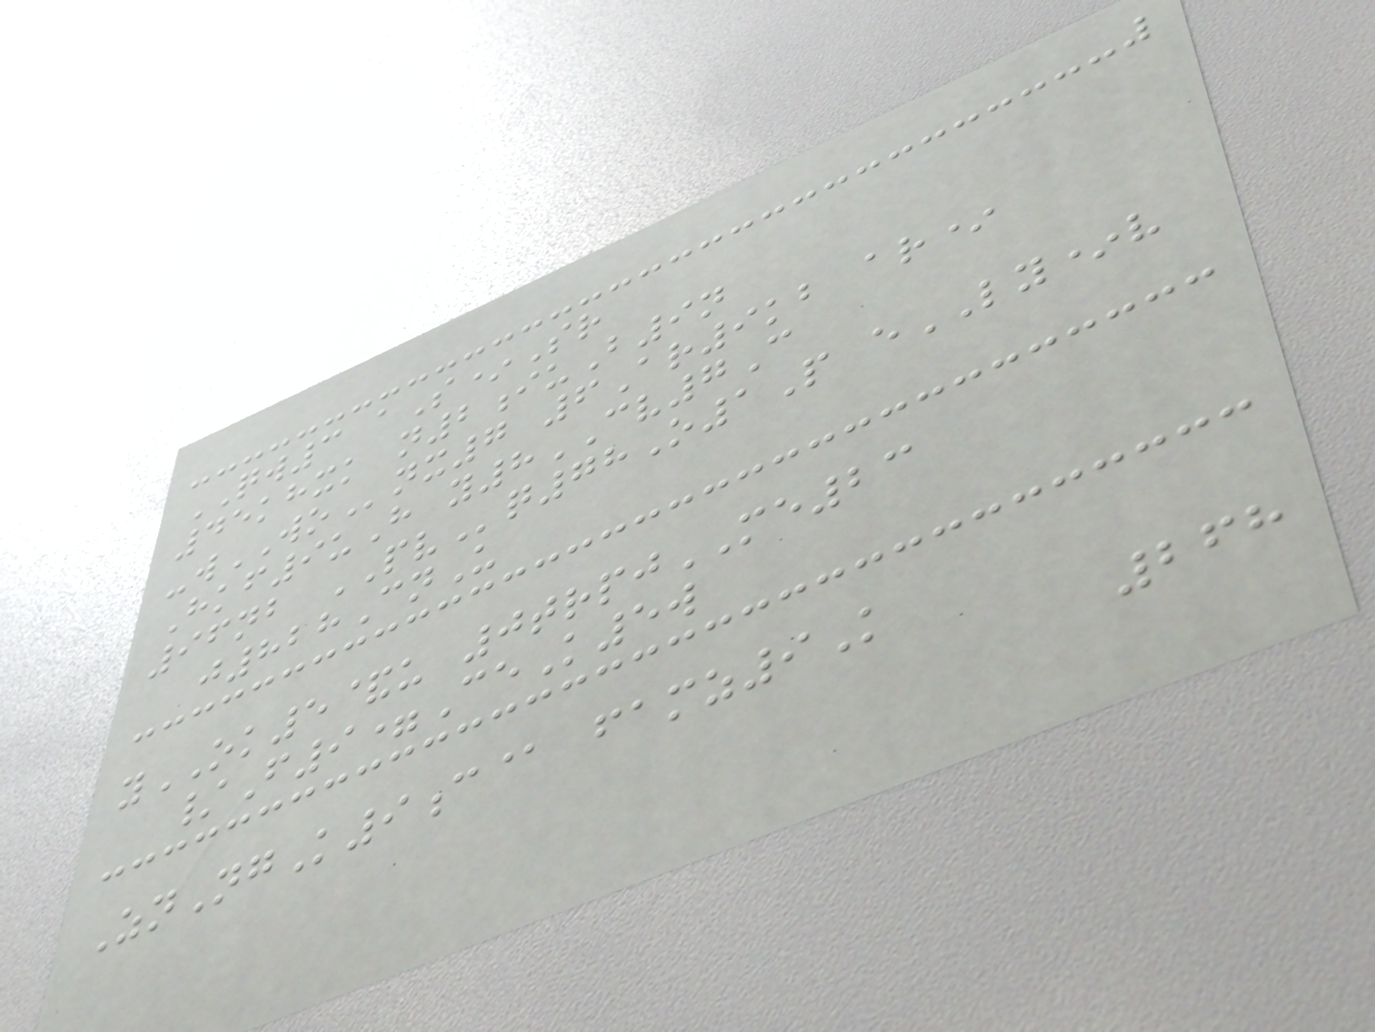QW3 aS*Sr
45khxk n2iuB9n
-wWOnx7 6Ar9kb ar*
Hkf9uH y8CV7C
96nb PVq78O1P eLY*v
j828CnU
yOK5&u 0trpjME23
/F9=CeK5w
ZnNgK9c@ famz9K
268
